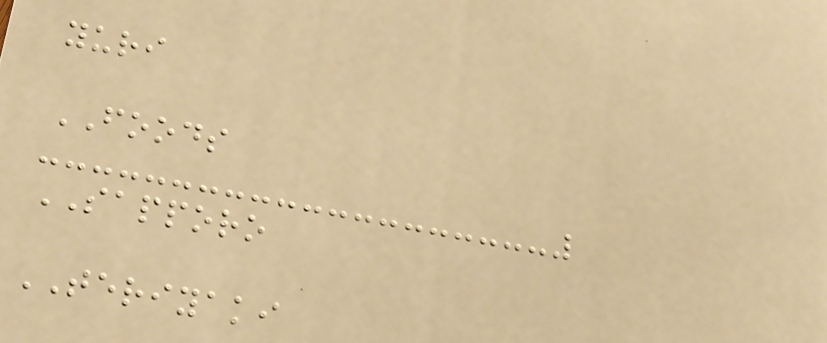yuri
FOODS
SAPPORO
TERIYAKI
